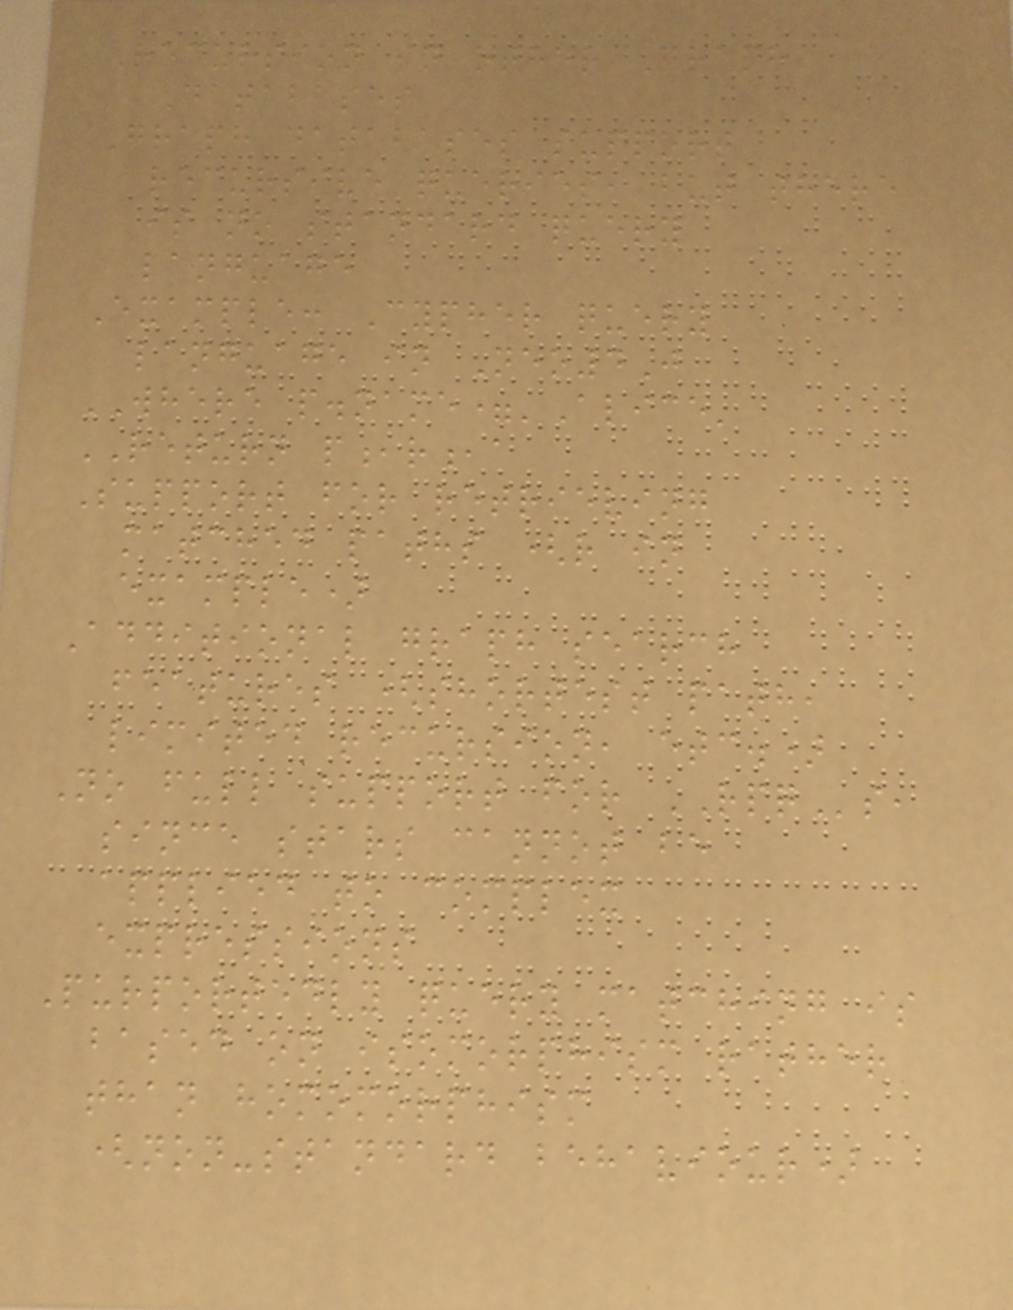Recursion in other Graph
Databases
Graph databases support
recursive queries, but there
is no standard query
language
Example: Cypher query
language in Neo4J
WHERE p.name='Alice'
RETURN p,r,a
Support for retrieving
matched paths (r in
example)
Additional graph search
features (shortest path,
limited recursion, etc.)
No full support for RPQs,
since stars cannot be
applied to complex
expressions
Purportedly query matching is
based on isomorphism rather
than homomorphism
(non-standard behaviour)
